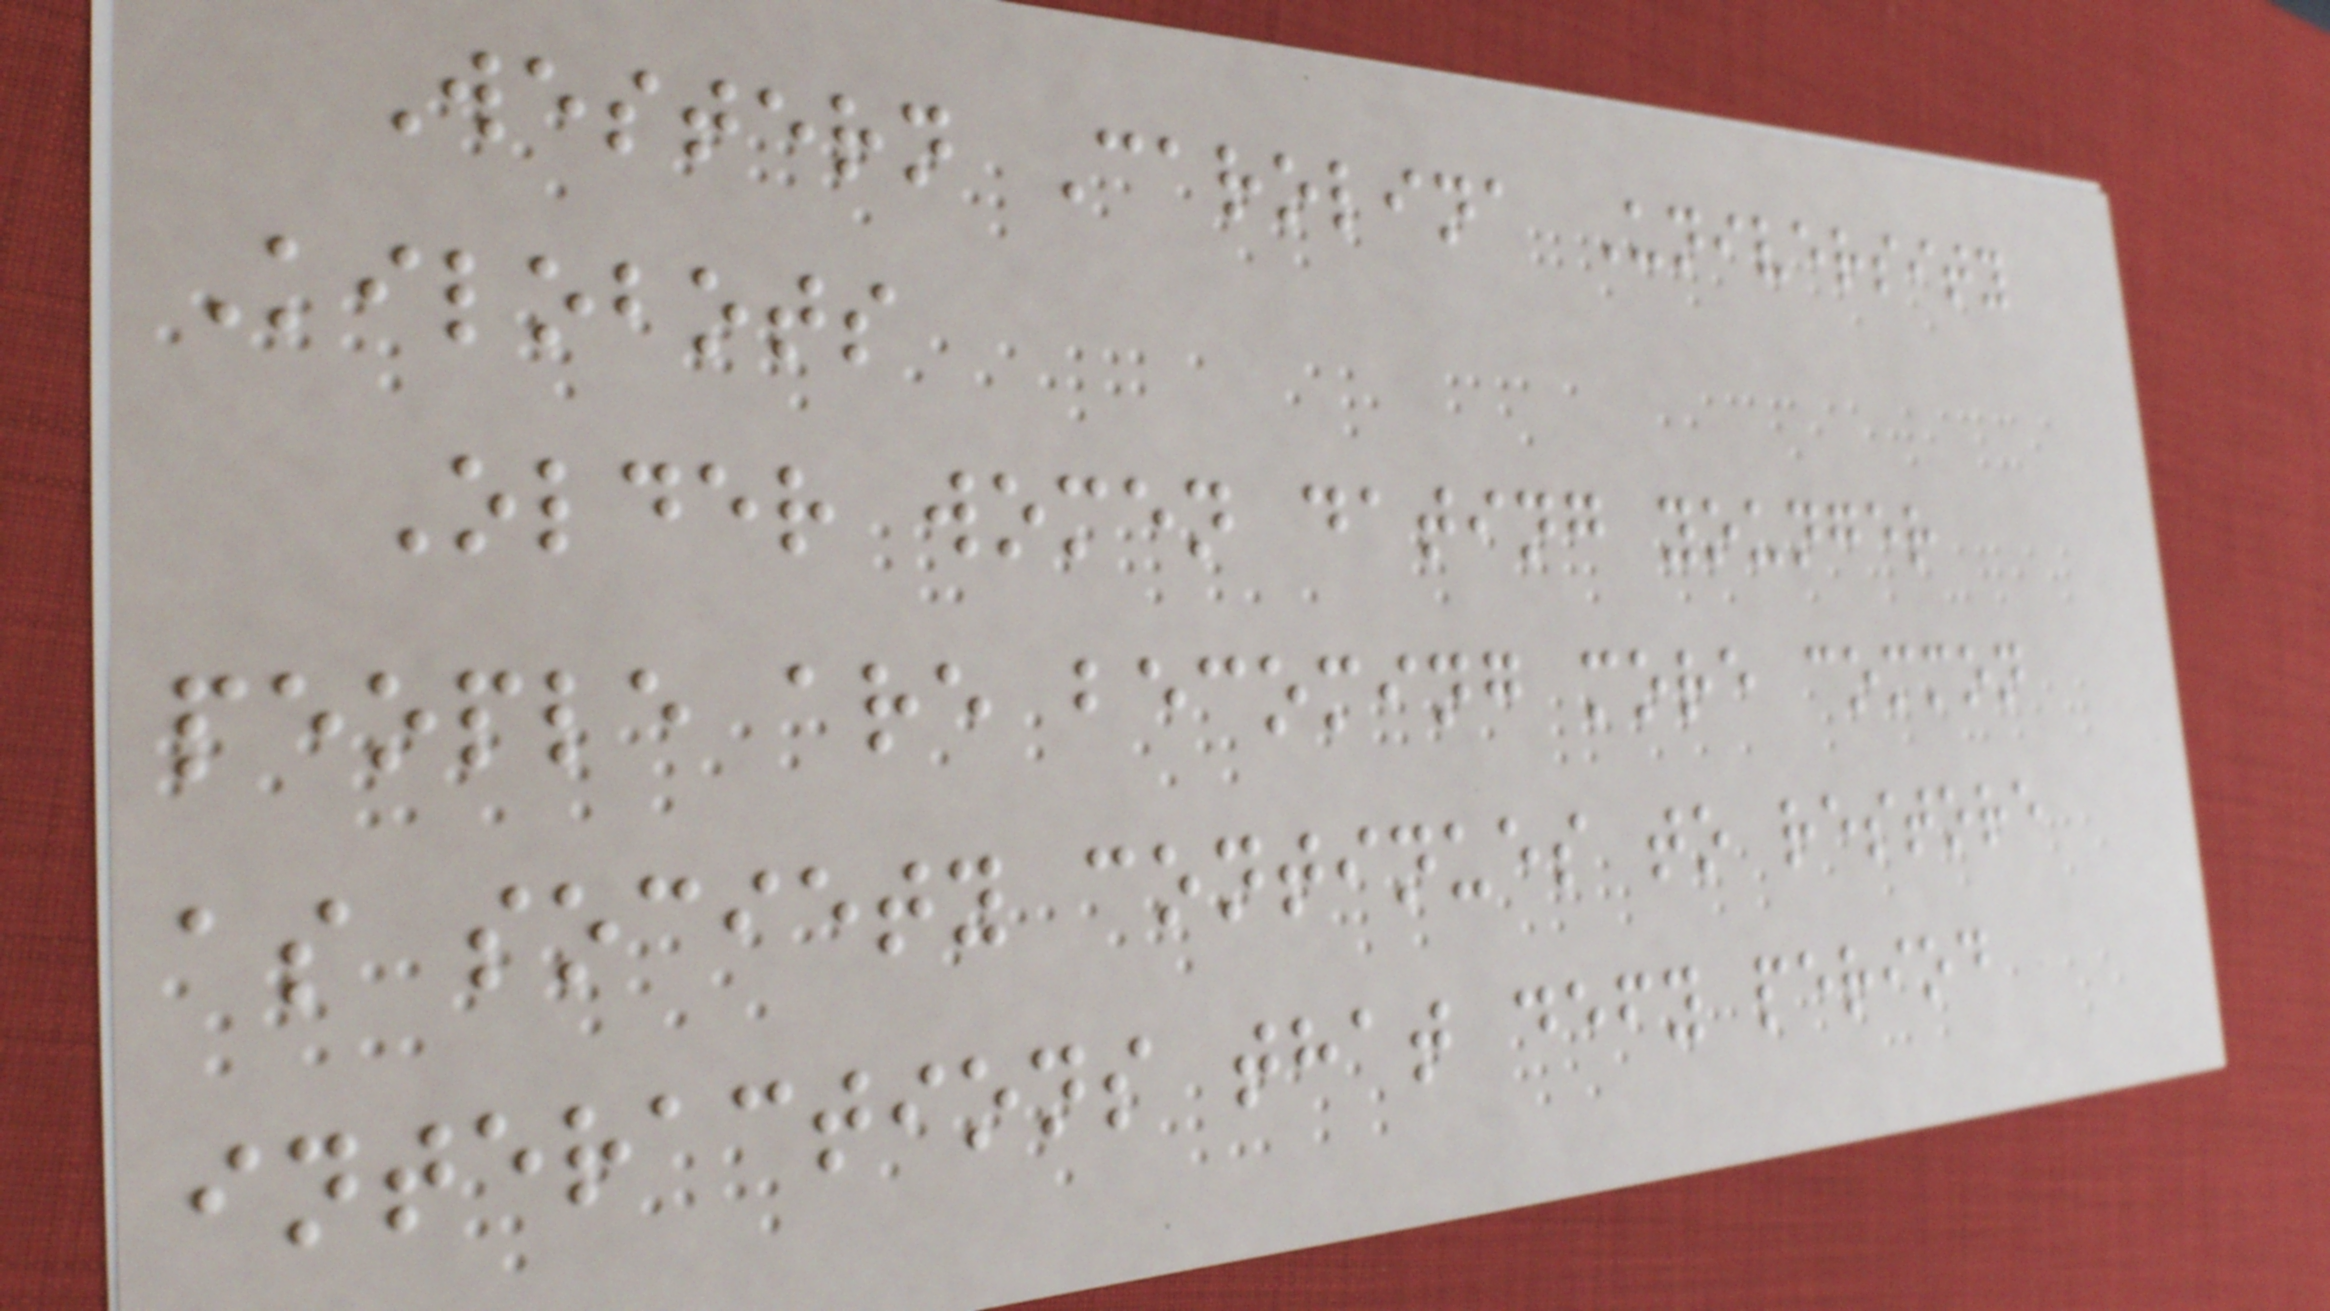Western Carolina University
Kilobots
Older women dating younger
people are becoming more common
as society continues to restore
interactions that defy period
